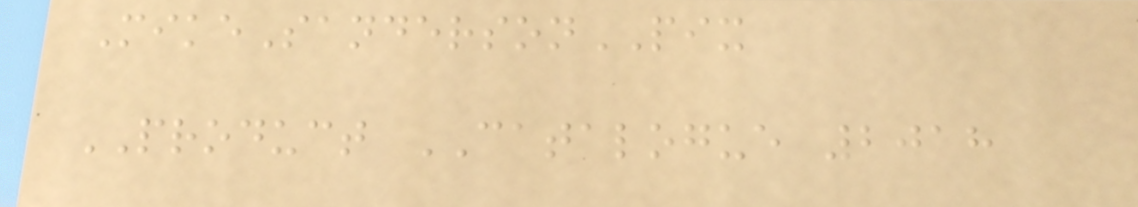MikeSandersonPIX
PRODUCT CATALOGUE 2018
